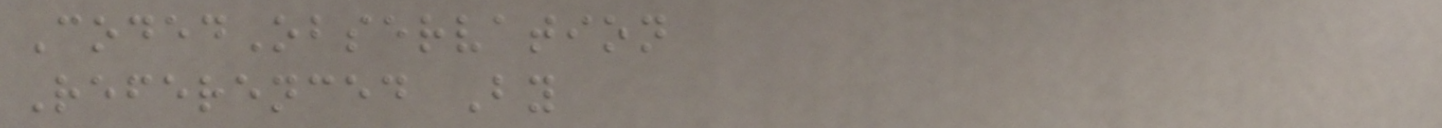CodedObservation
Referenced By
